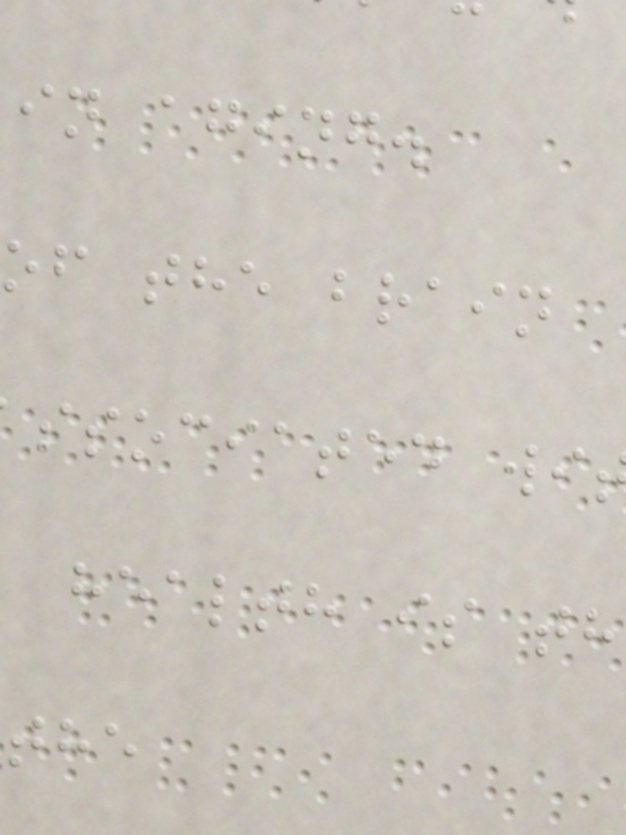in aging.
of the brain
ssociated wi
health is th
